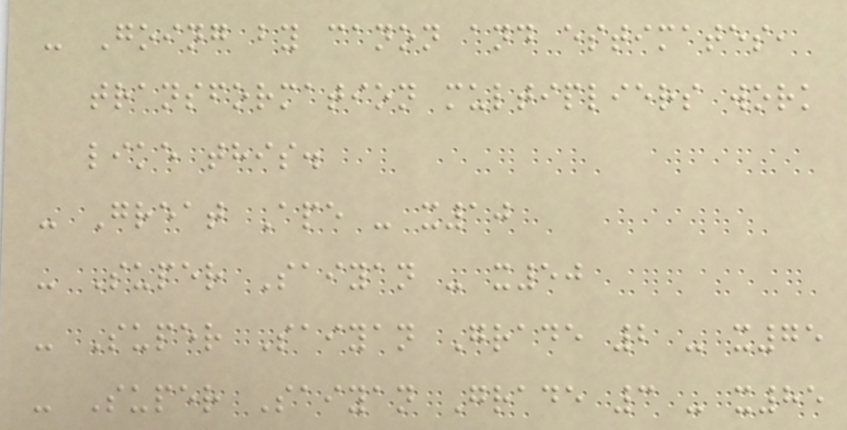- Going by canon and estimates,
transformation multipliers work
like this.
- Great Ape - x10
- Super Saiyan - x50
- Super Saiyan Grade 2 - x75
- Super Saiyan Grade 3 - x85
